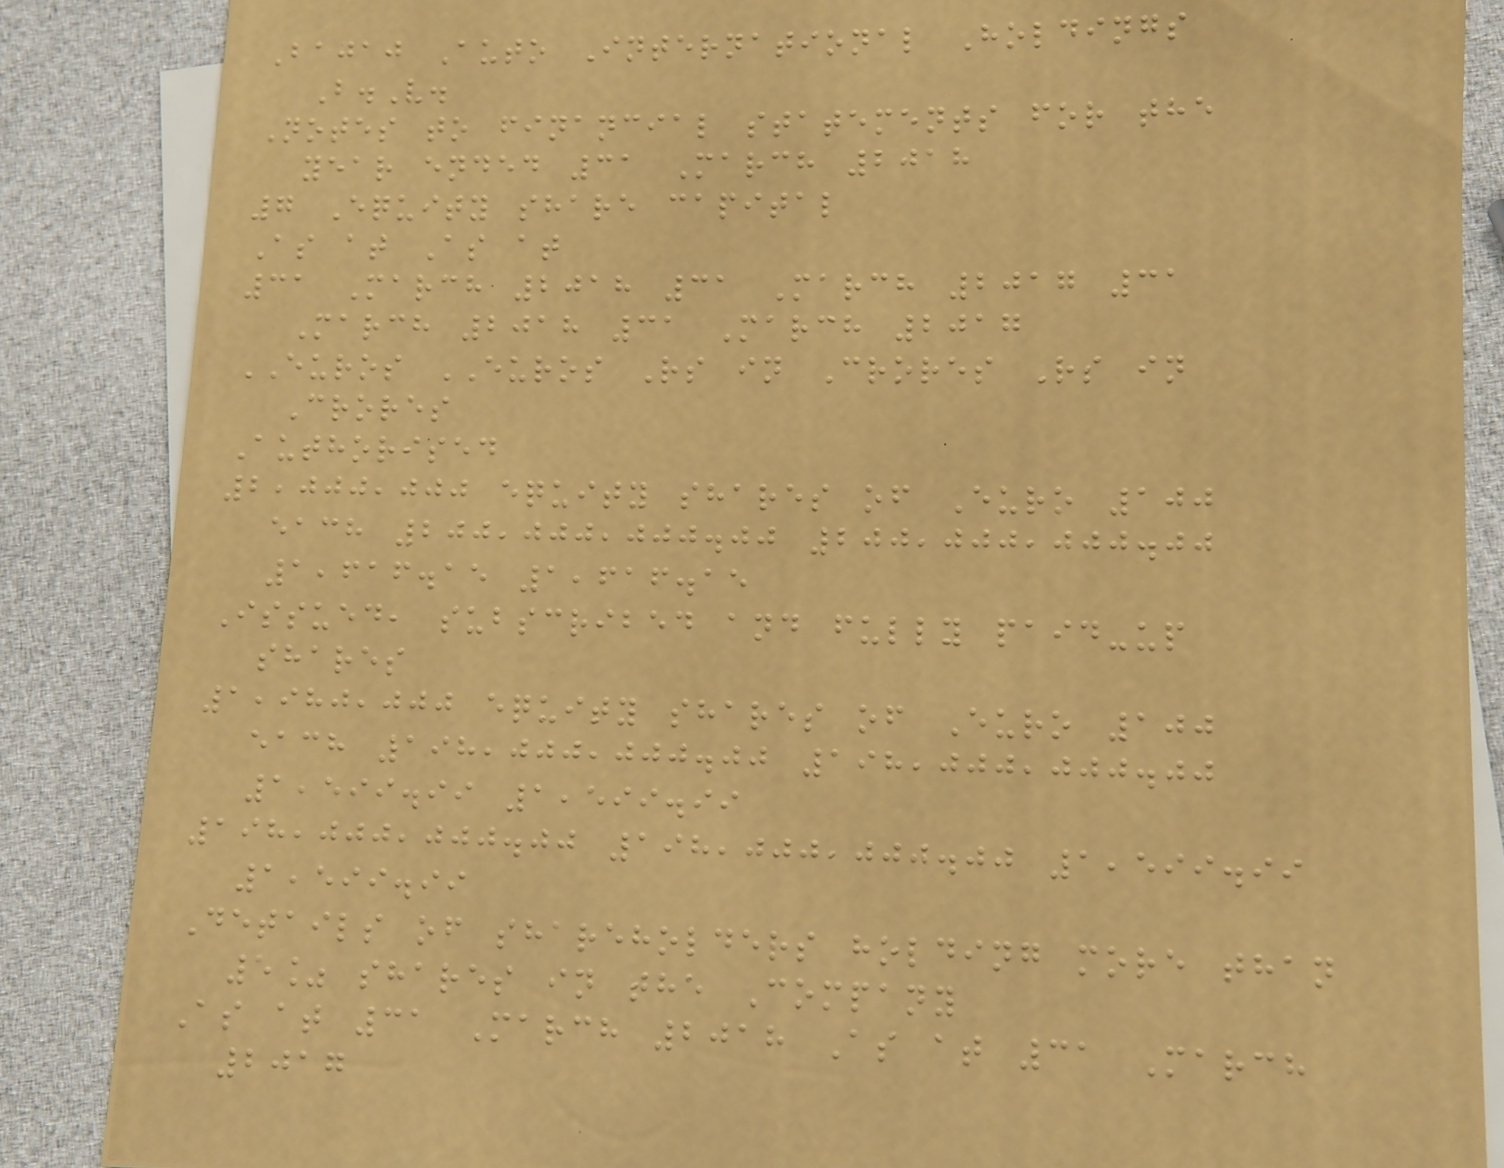Bajaj Auto International Holdings
B.V.
Notes to financial statements for the
year ended 31 March 2018
7 Equity share capital
As at As at
31 March 2018 31 March 2017 31
March 2018 31 March 2017
EUROS EUROS Rs in Crores Rs in
Crores
Authorised
2,000,000 equity shares of Euro 100
each 200,000,000.00 200,000,000.00
1,616.15 1,616.15
Issued, subscribed and fully paid-up
shares
1,980,000 equity shares of Euro 100
each 198,000,000.00 198,000,000.00
1,599.99 1,599.99
198,000,000.00 198,000,000.00 1,599.99
1,599.99
Details of shareholders holding more than
5% shares in the Company
As at 31 March 2018 As at 31 March
2017
